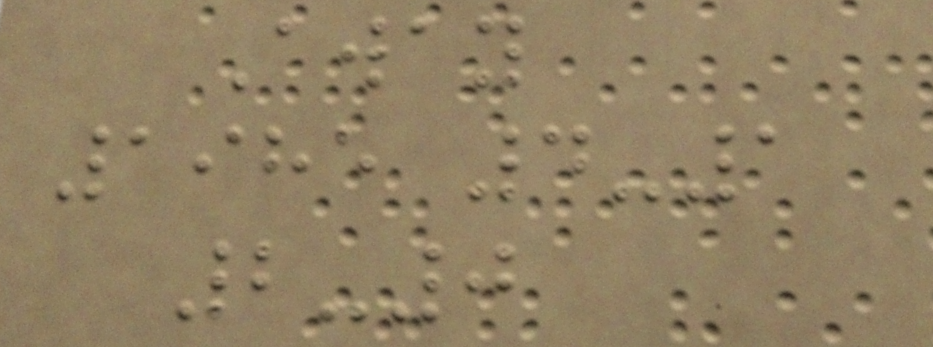Away
1985 4-1
2-0
